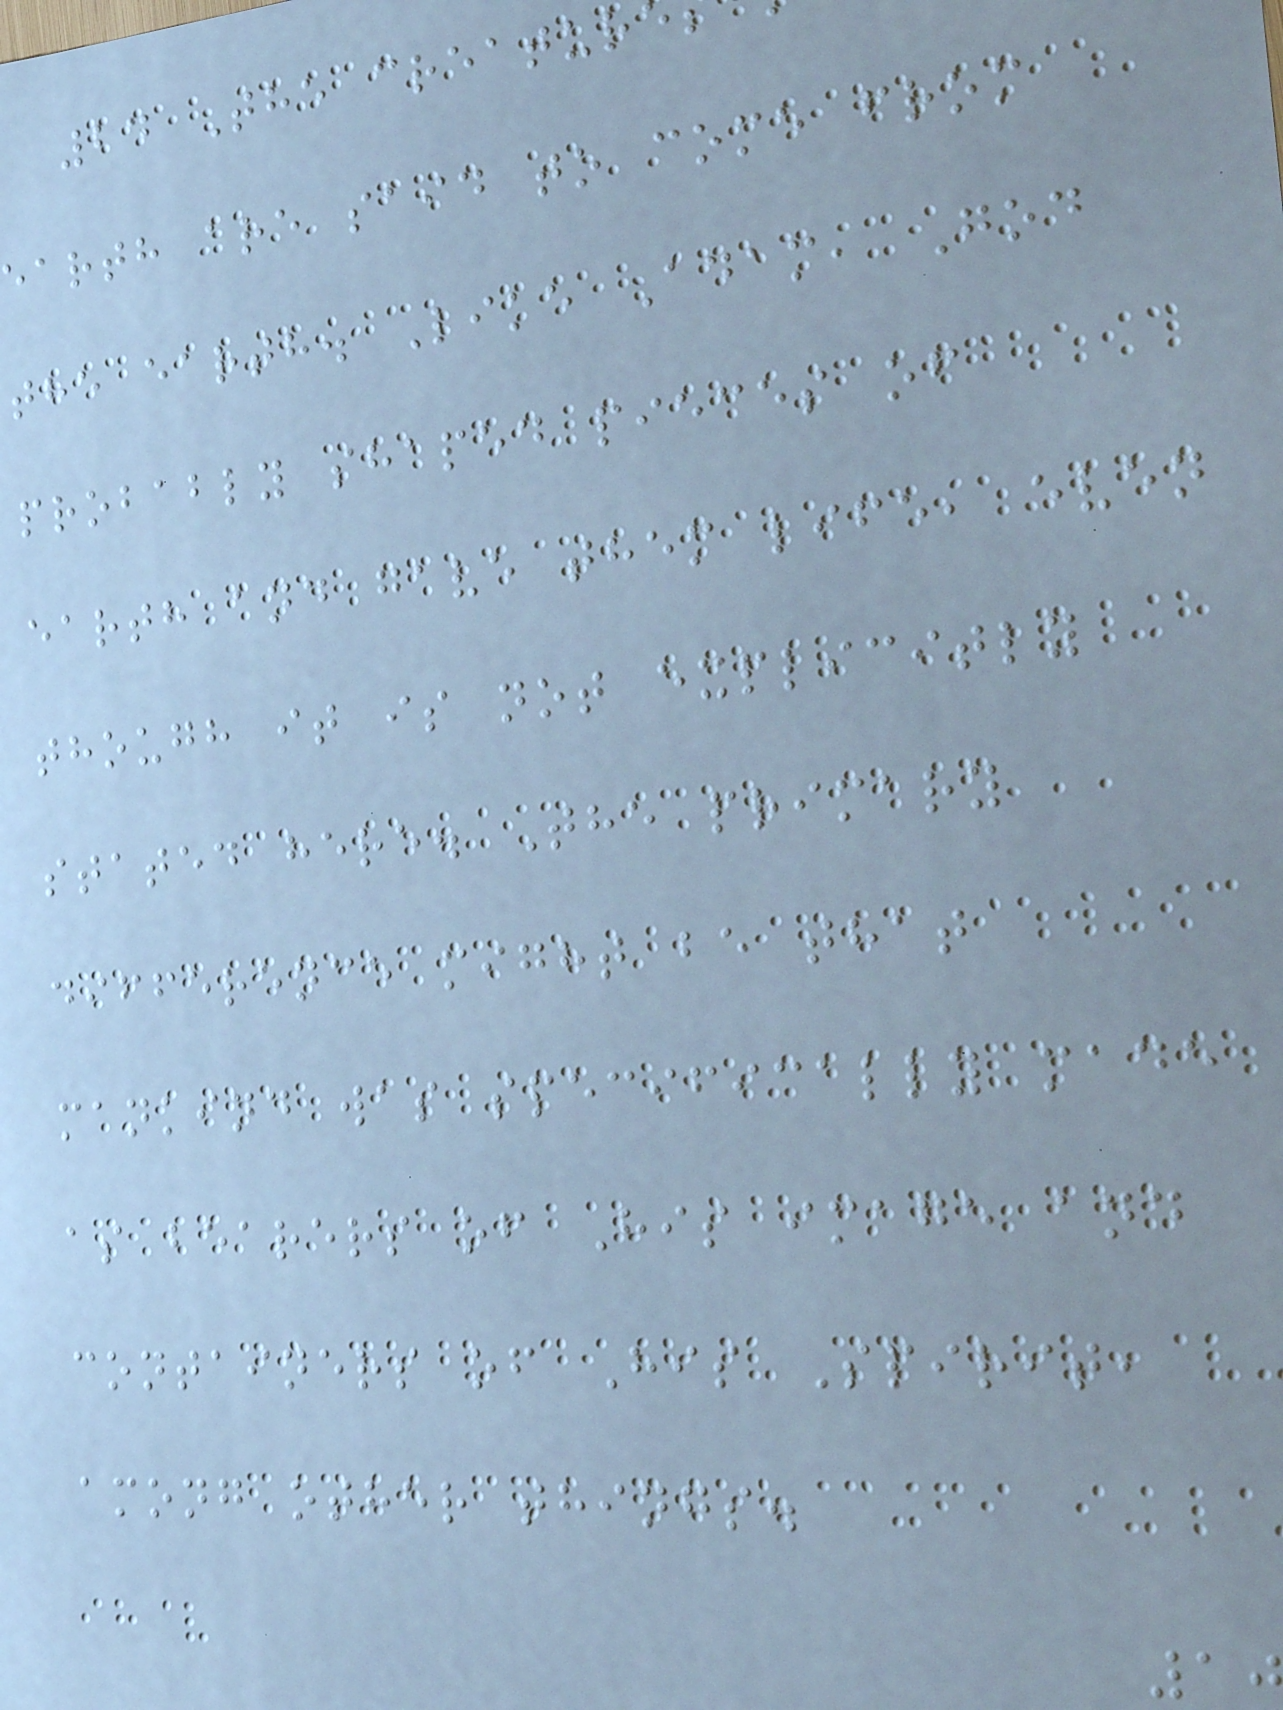24 The creatur
earth are said to come from
the earth. Like Adam, God
probably shaped pieces of
earth and gave them life, even
though it is not explicitly
stated here. The primary
difference might be that
mankind was specifically made
as bearers of His image and
containers of His Spirit,
among other things.
